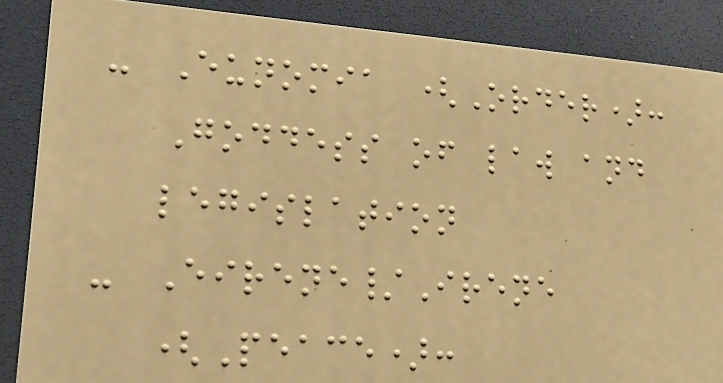- Eunomia (Order):
Goddess of law and
legislation
- Eirene/Irene
(Peace):
